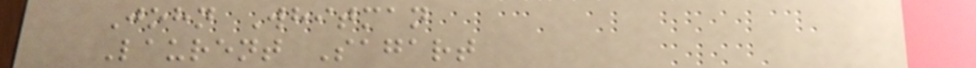John Whitman
Laurent Sagart
